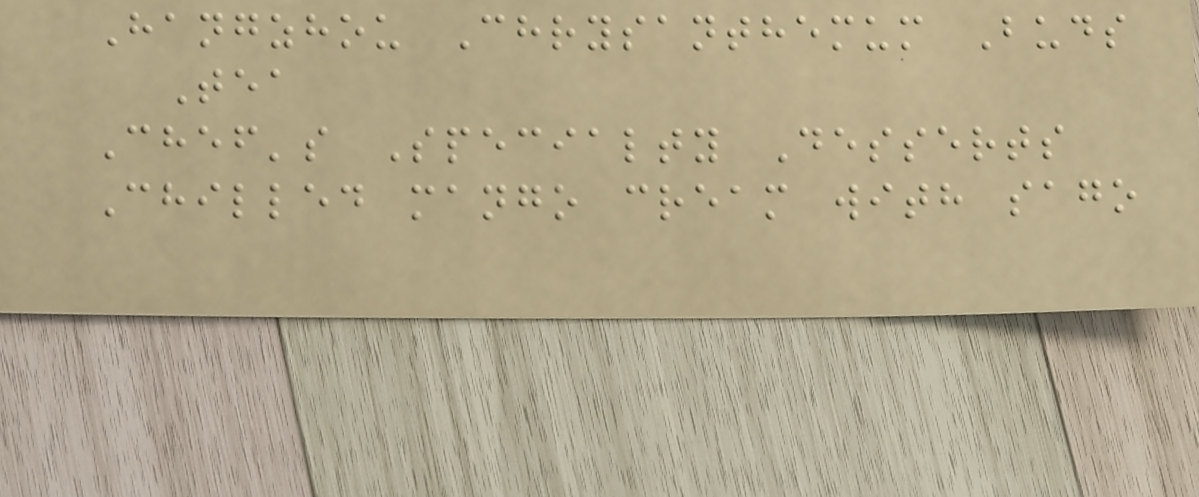Hangzhou Chrysanthemum Buds
Tea
Chef's Specialty Desserts
Chilled mango cream with sago
